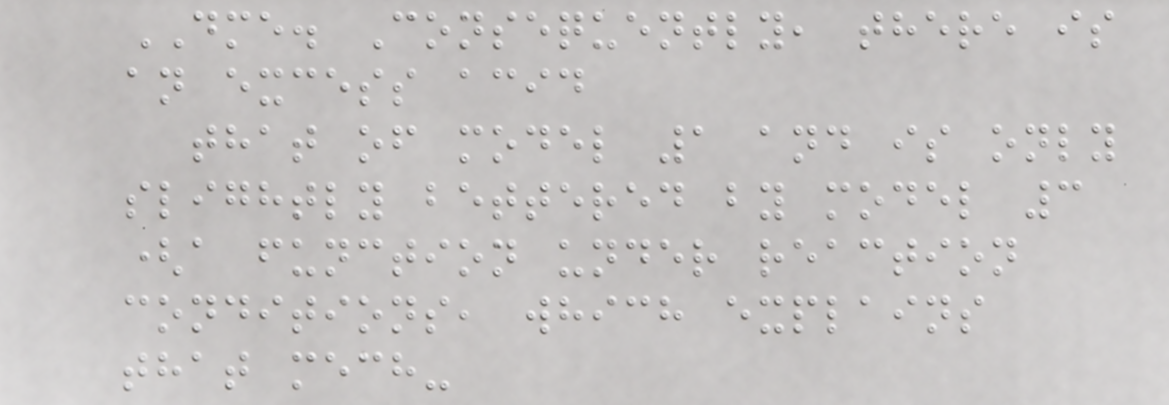DME. Consequently, there is
an excess acid
that of model 1 and is only
slightly bettered by model 3
(a function under reaction
conditions, which explains
that mech-
